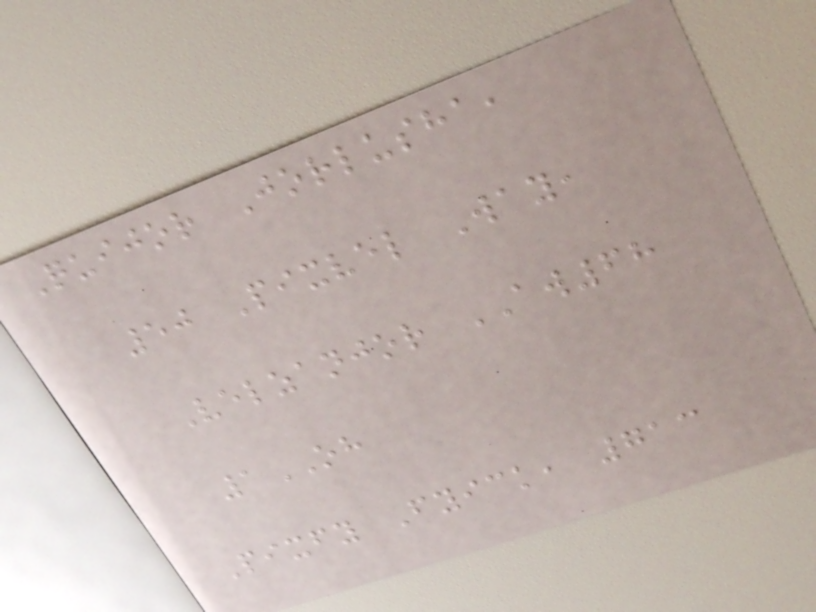Quijor Jorlusha,
50 Pixvel Way,
Velzanjor AW68
1OH
Pixfy Fyick, 713
